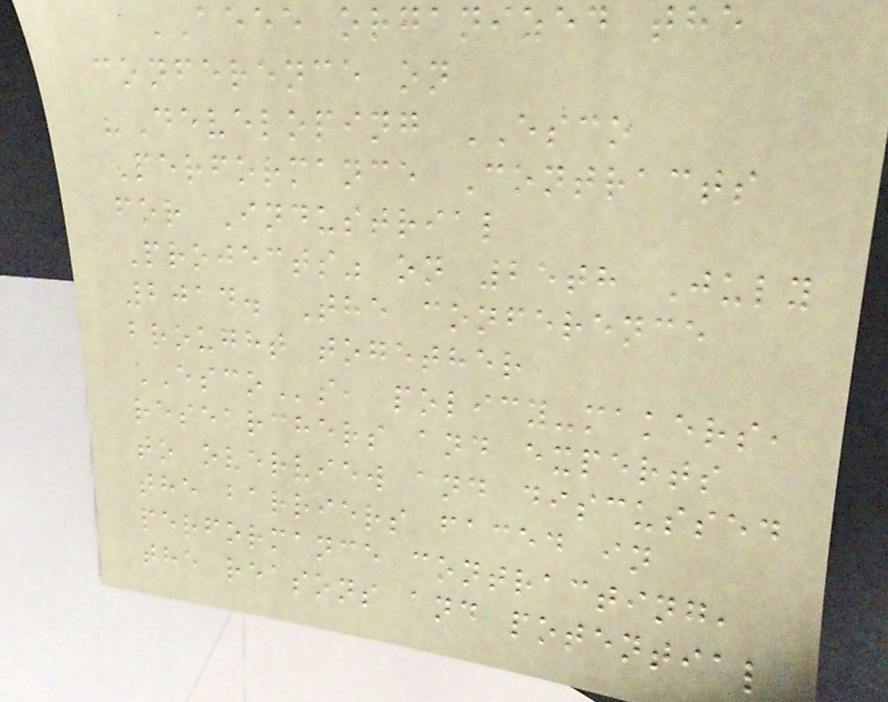AEEE organized the
conference on
"Developing ESCO
Performance Contracts
for Industrial
Projects" on 25th July
2014. The conference
brought together
ESCOs, policy-makers,
researchers and experts
to overview and discussed
the barriers faced in
performance contracting,
the reasons and potential
